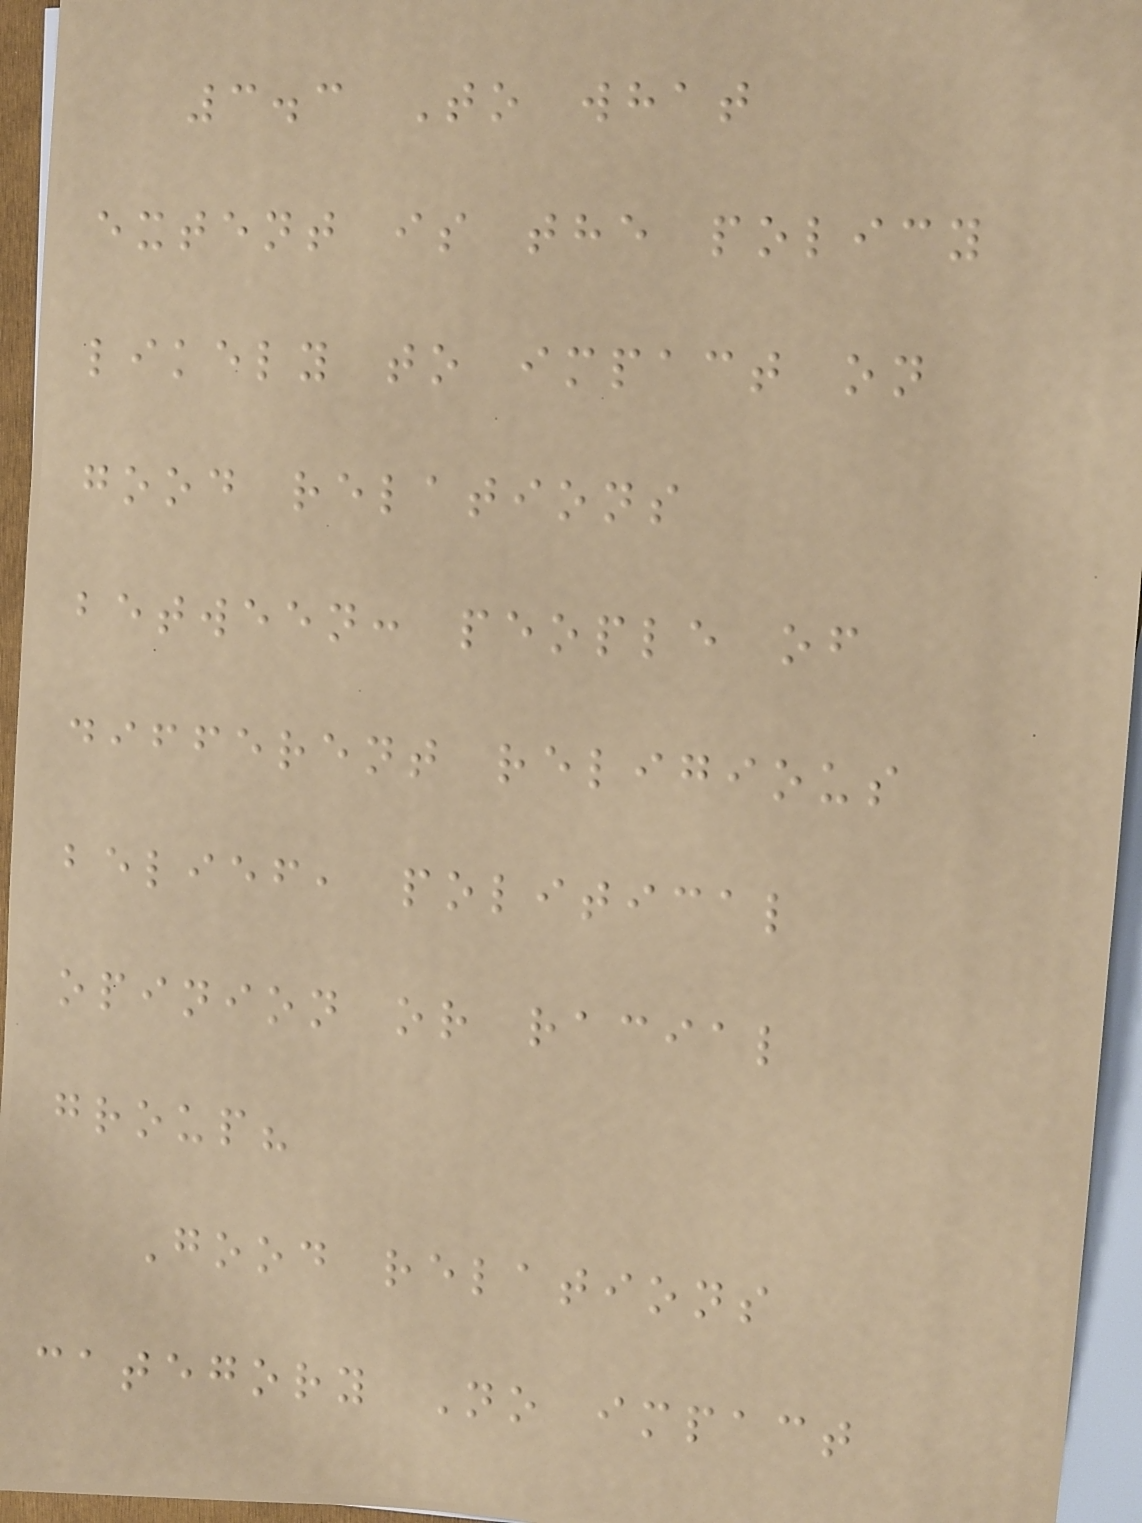3.3 To what
extent is the policy
likely to impact on
good relations
between: people of
different religious
belief, political
opinion or racial
group?
Good relations
category No impact
